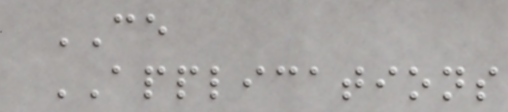CE
APPLICATIONS
